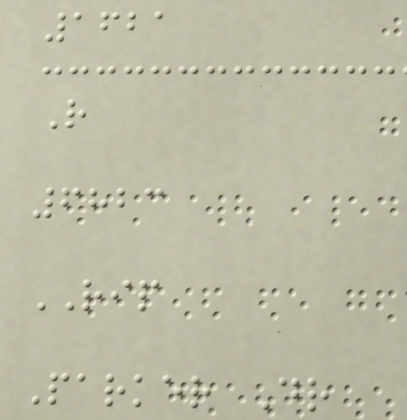1621
R
6823
RIP
Parker Dr
